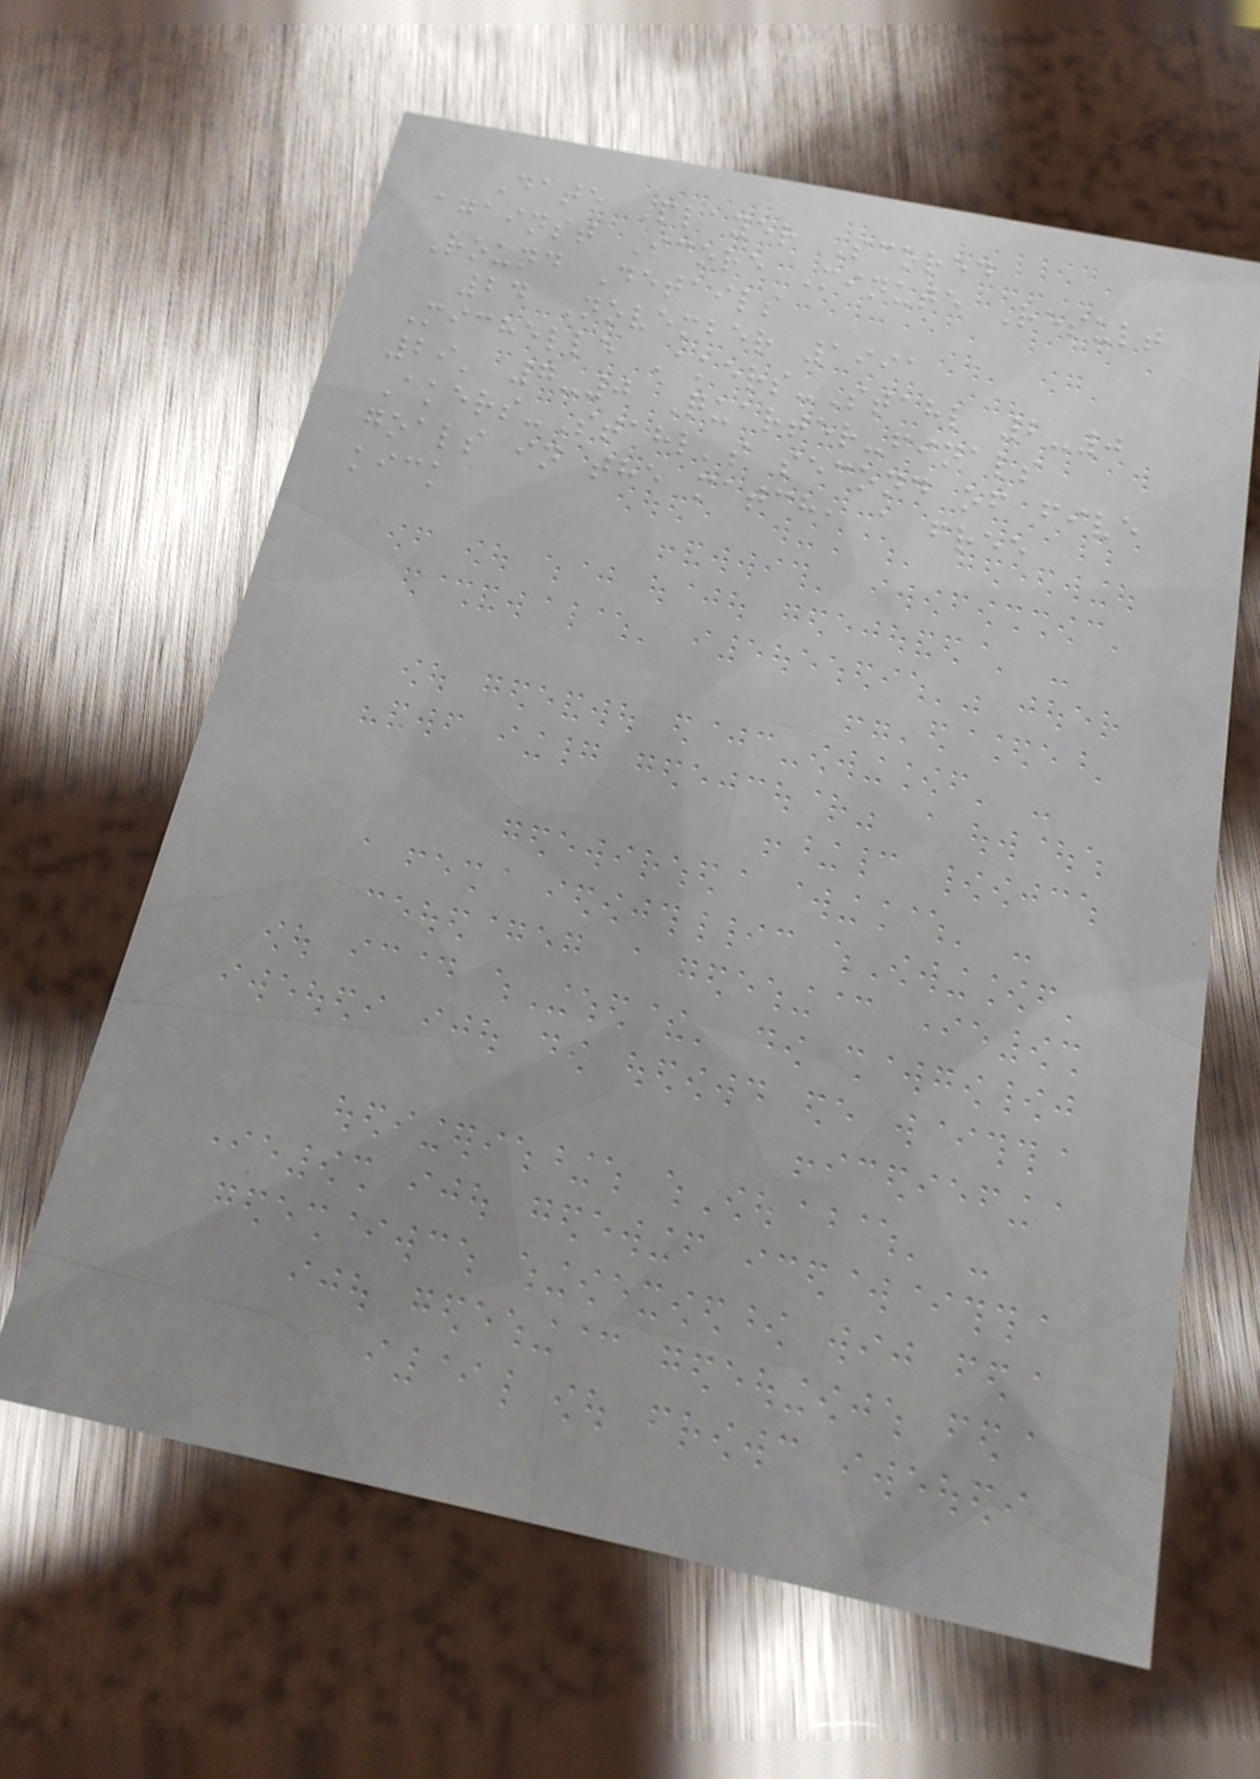Date Player Scored
against Score Minute Result
Round Details
24 November 1991
Michelle Akers-Stahl 2-0
29' 7-0 Quarter-finals
Akers-Stahl's second of five
goals in the match, a free
kick
